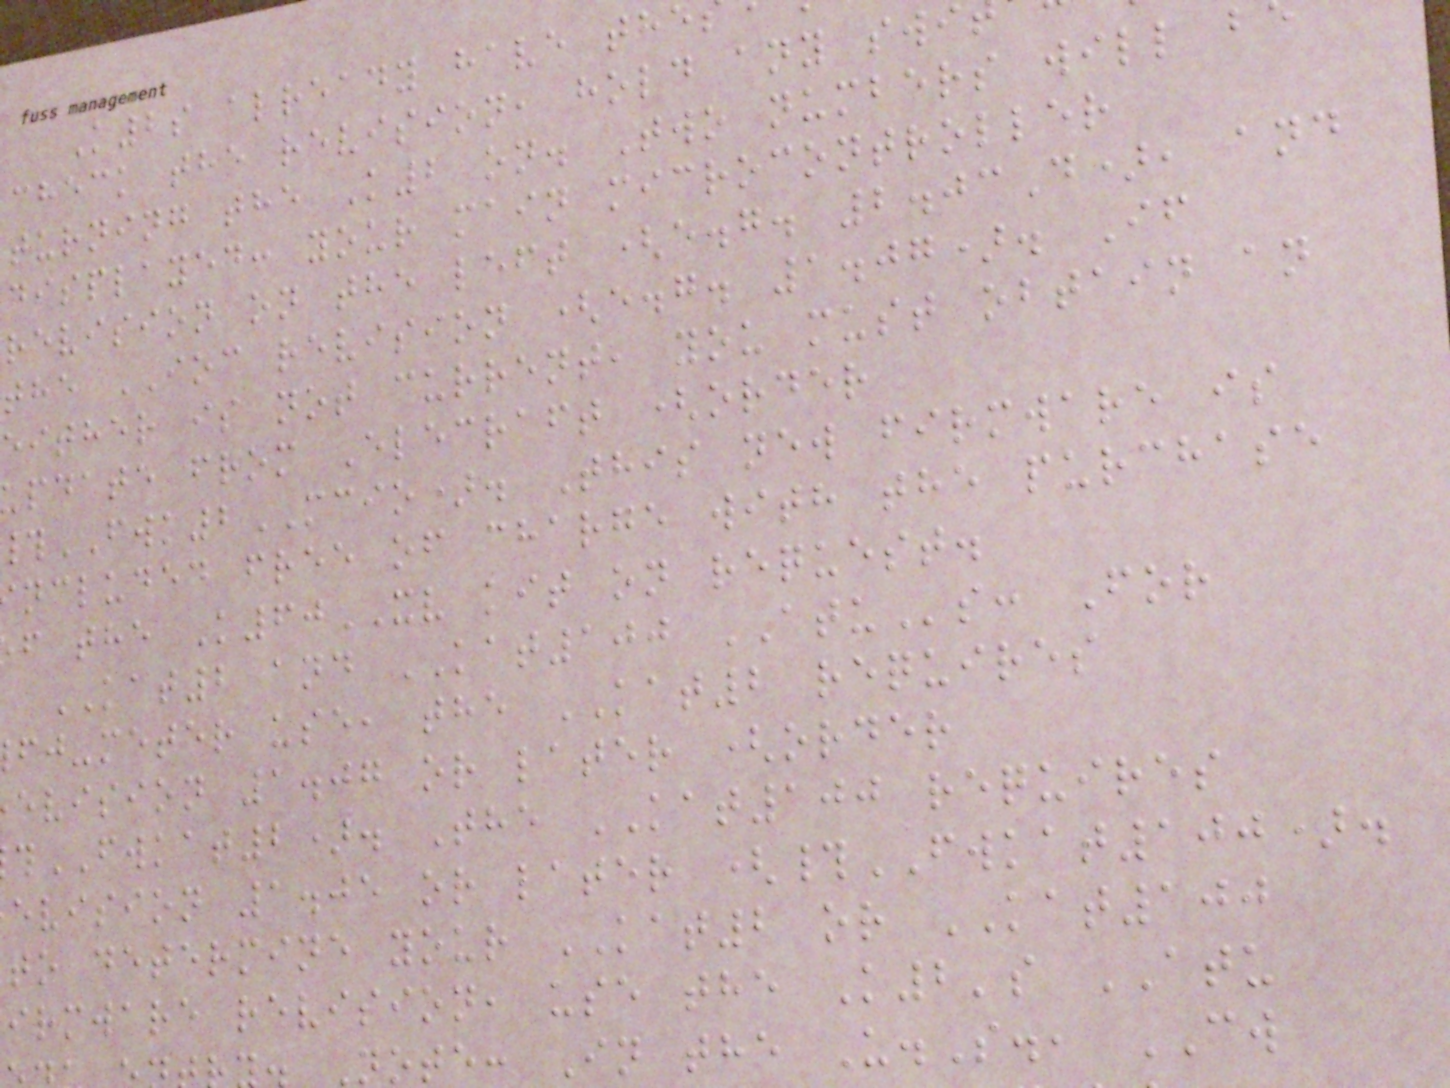K2s already have the
check the revision, hold any swi
turning the K2 on. Two numbers will b
displayed: your main microcontroller
revision on the left (e.g. 2.03D), and
the IOC revision (e.g. 1.07). If
either is not current, you must obtain an
update from Elecraft (order
FWK2MCIO). This new firmware is
ncluded free of charge with the purchase
f the K60XV kit on request.
KAT2 and KAT100 ATUs: For
fj-meter use, the KAT2 requires
evision 1.07 or later (order
FWKAT2). The KAT100 requires
evision 1.05 or later (#FWKAT100).
to determine your KAT2 or KAT100
irmware revision, use the K2's ATU
Note: In the U.S., CW
